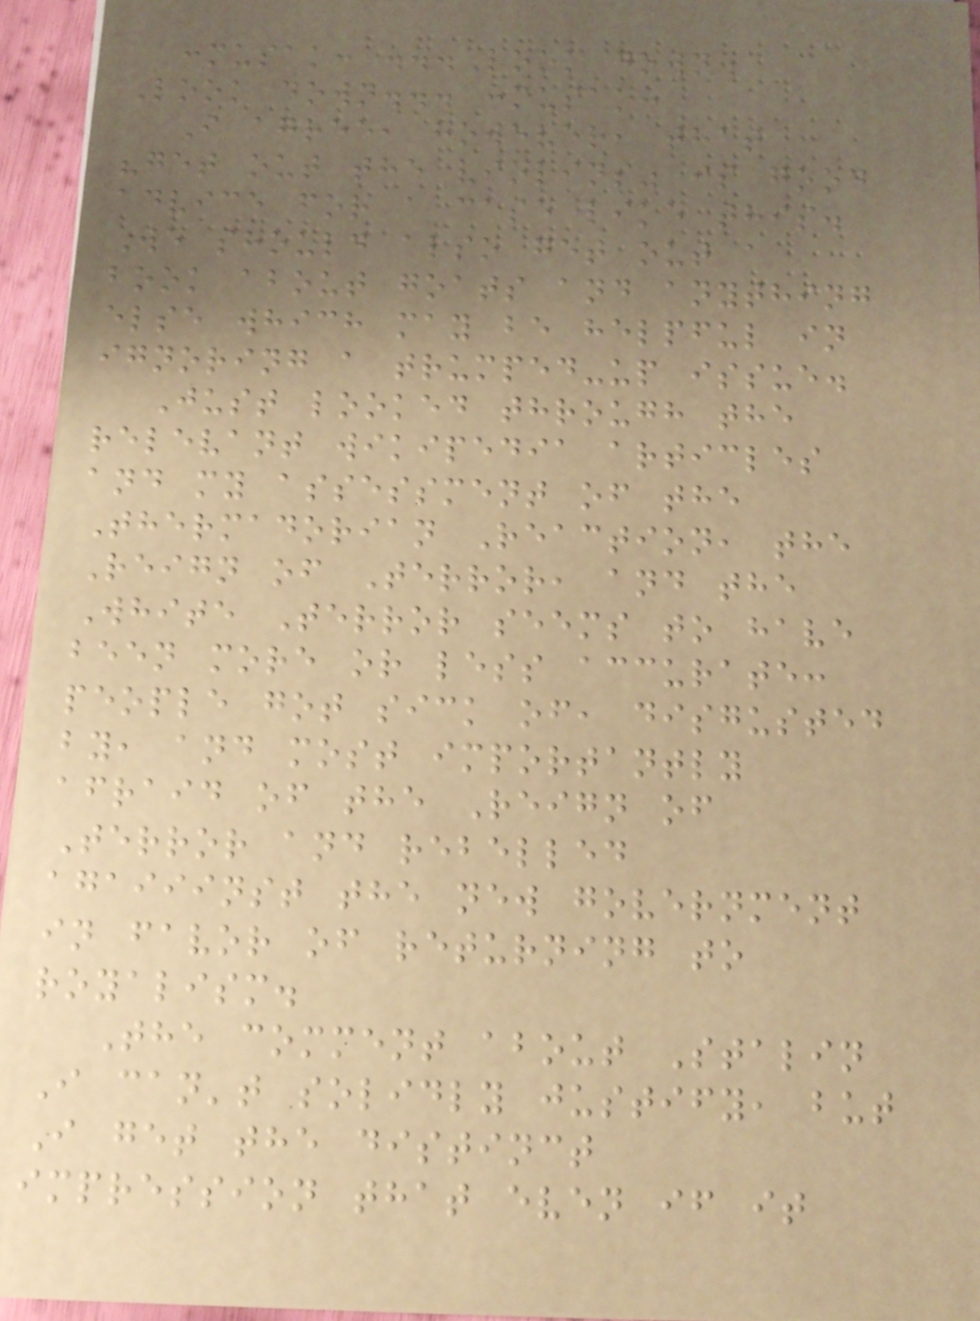:musak: ...Look down.
Look down... :musak:
I agree, however, that
"get out the violins" is good
advice for a case like this.
We should also get out a
book about goats and anything
else which may be helpful in
ignoring a trumped-up issue.
Just looked through the
relevant wikipedia articles
and my assessment of the
Thermadorian Reaction, the
Reign of Terror, and the
White Terror seems to have
been more or less accurate:
people got sick of, disgusted
by, and most importantly
afraid of the Reign of
Terror and rebelled
agaiiinst the new government
in favor of returning to
royalism.
The comment about Stalin
I can't solidly justify, but
I get the distinct
impression that even if it
